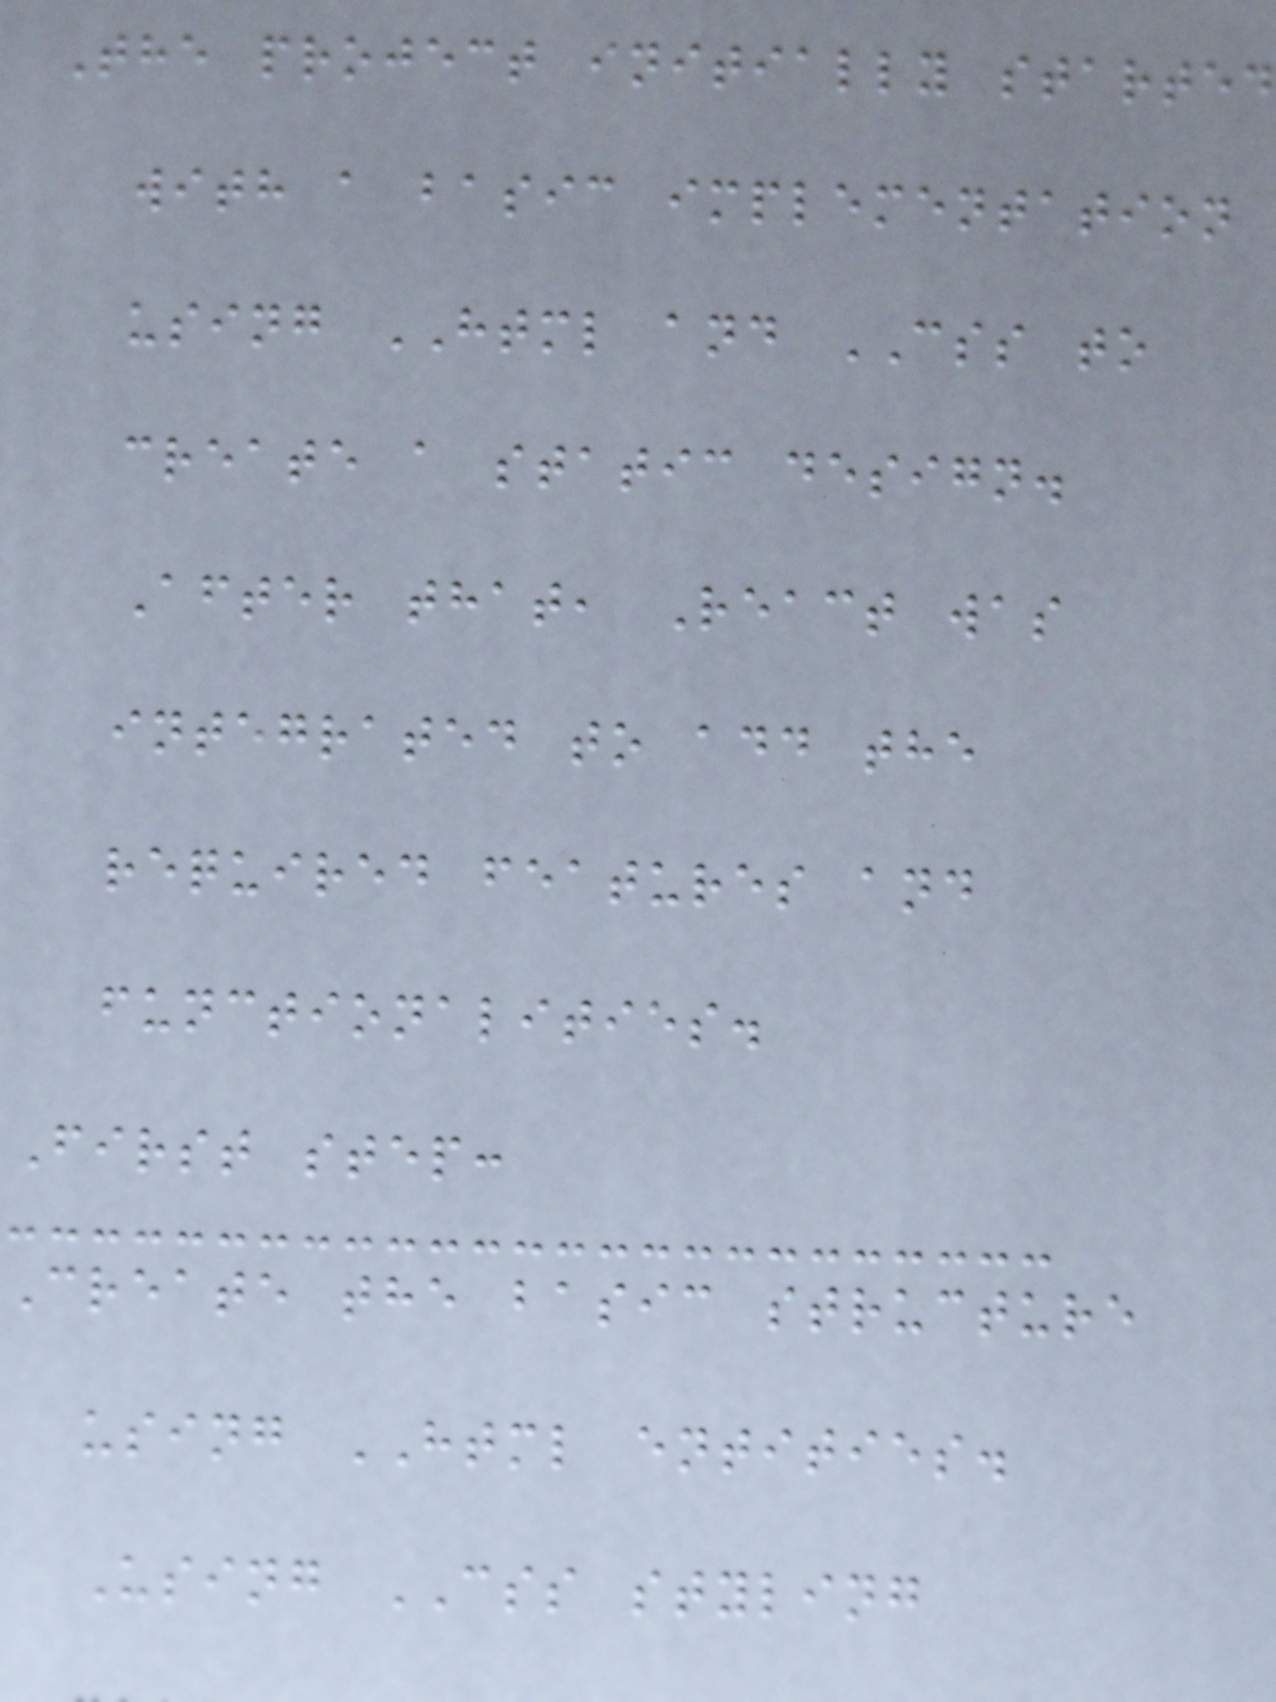The project initially started
with a basic implementation
using HTML and CSS to
create a static design.
After that, React was
integrated to add the
required features and
functionalities.
First step:
Create the basic structure
using HTML entities.
Using CSS styling
